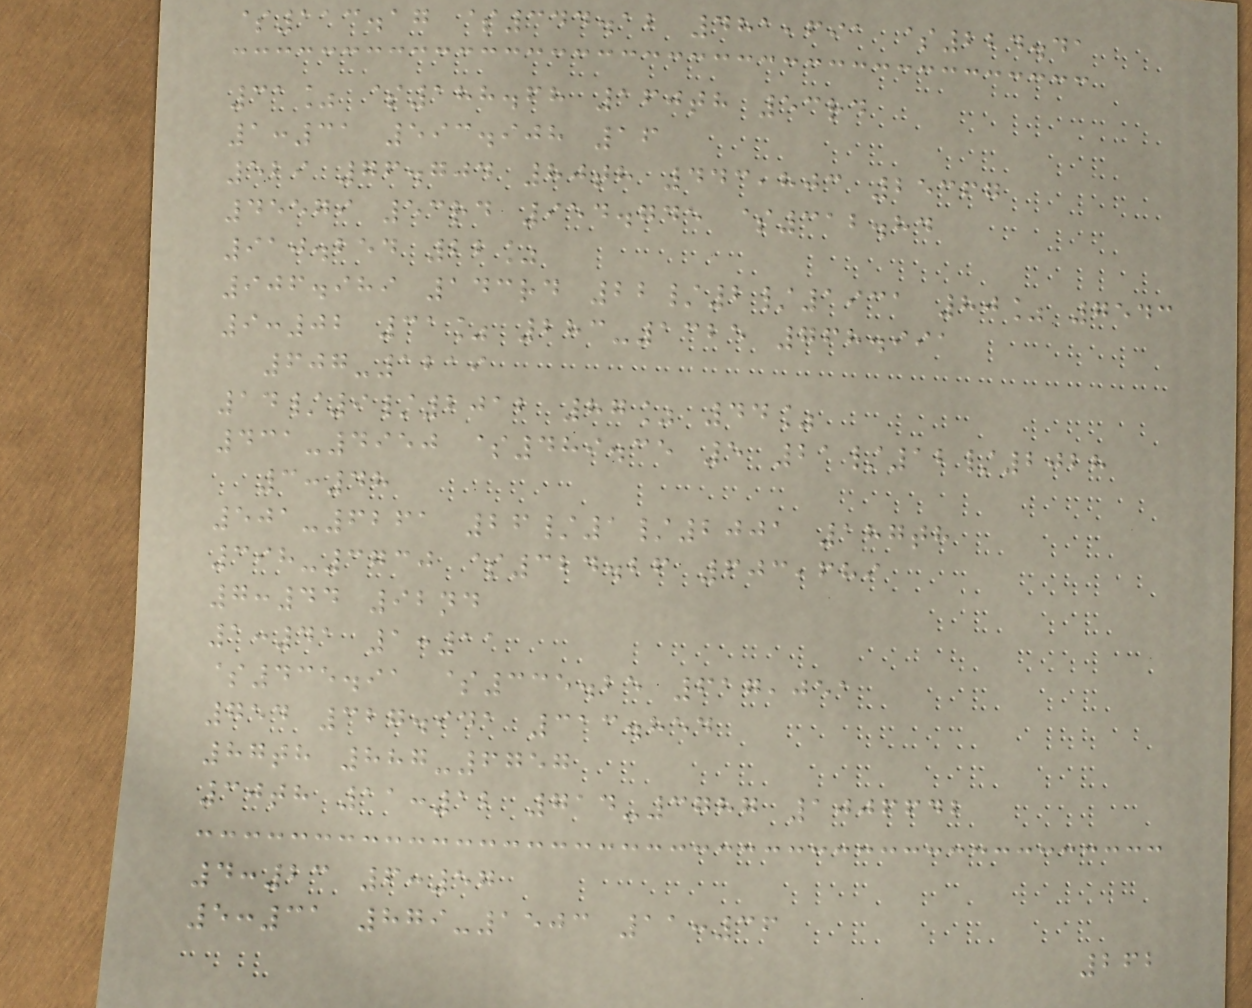$113.17 $344.12 481,691 $224.41
31% $188.68 160th 53rd
1:31 593.908 16
529 76.704 80th 443,803 25367
45579 53rd 954.745 $312.84
910.254 22%
906.989 143rd 22/2/1931 80% 7543
9:02 31% 283-1325 768.991
607-1219
14/9/2012 87% 44%
431-4950 $489.35 5 21/12/2028
3:48
501-6261 26/1/2001 187th
398-3730 $324.26 603,689
7:44 92nd
1:41 1:11
$435.91 $335.25 617,051
754 327.941 313.854
87th 887-6757
30th 11:12 714-3787 1006642
4:23 6:57
5:31 879-1503 11:36
262
